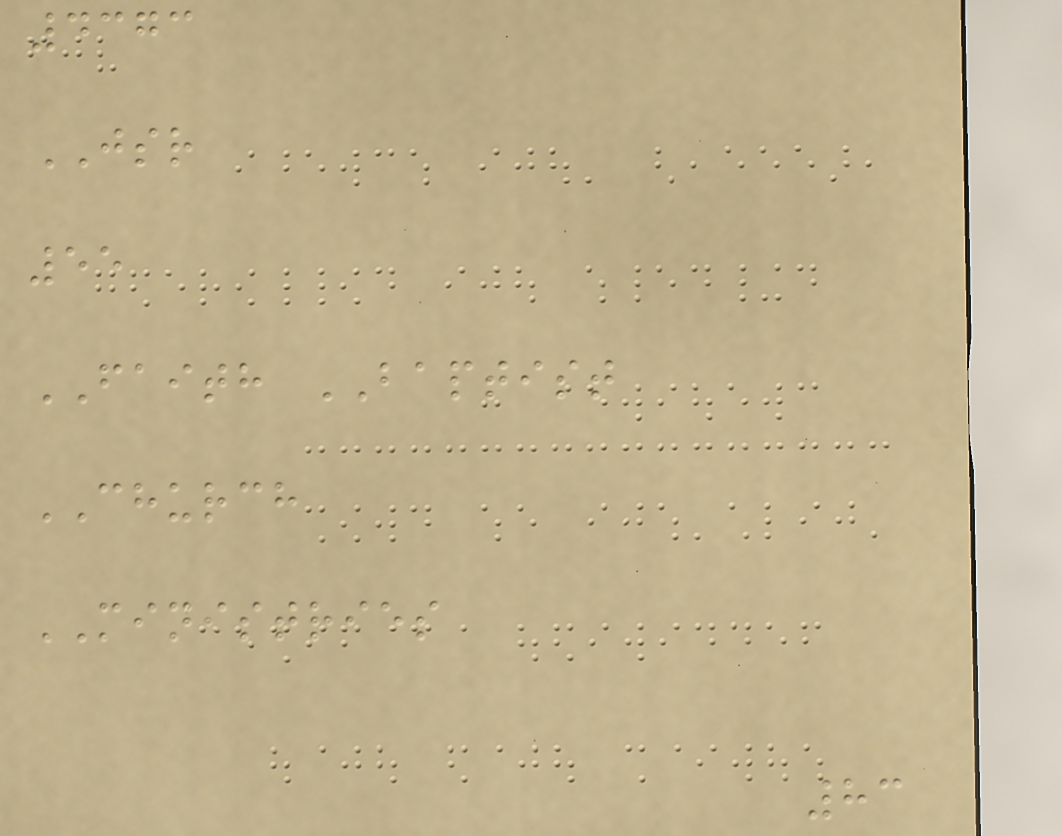4373
JSR
55
FAITH BAPTIST
CHURCH
MINISTRIES
83
